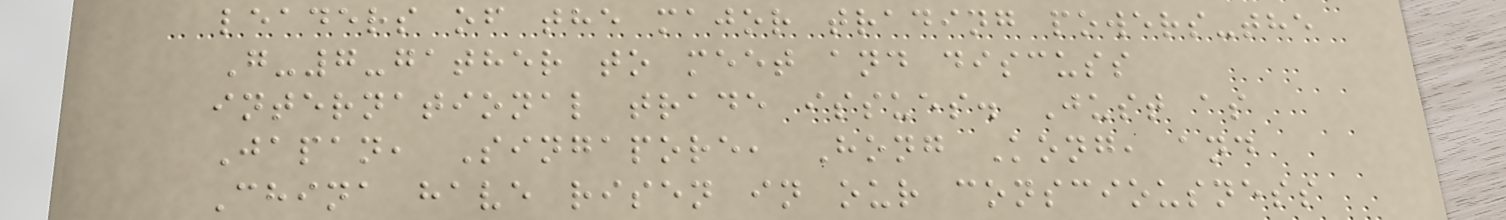leaders of the major trading powers-the
G-7-gather to meet and discuss
international trade issues. Just as
Japan, Singapore, Hong Kong, and
China have risen in our consciousness
